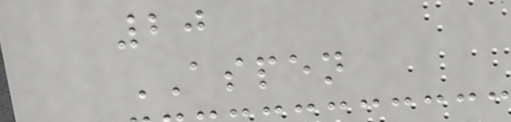20
ASPEN
